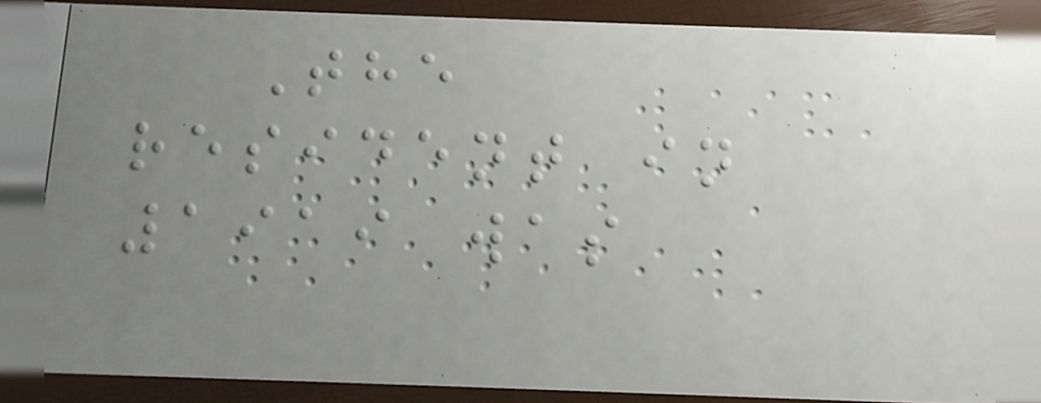The
resident in
1919 was
